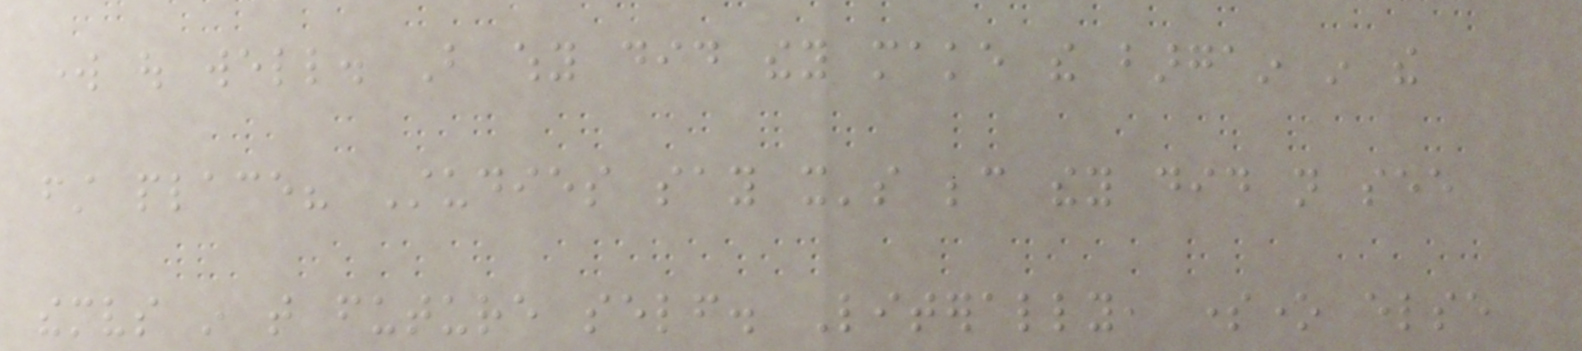work out well. But why did they make the bargain in the
first place? Studies say it's because they did not see
themselves in that future self. Literally, someone else
